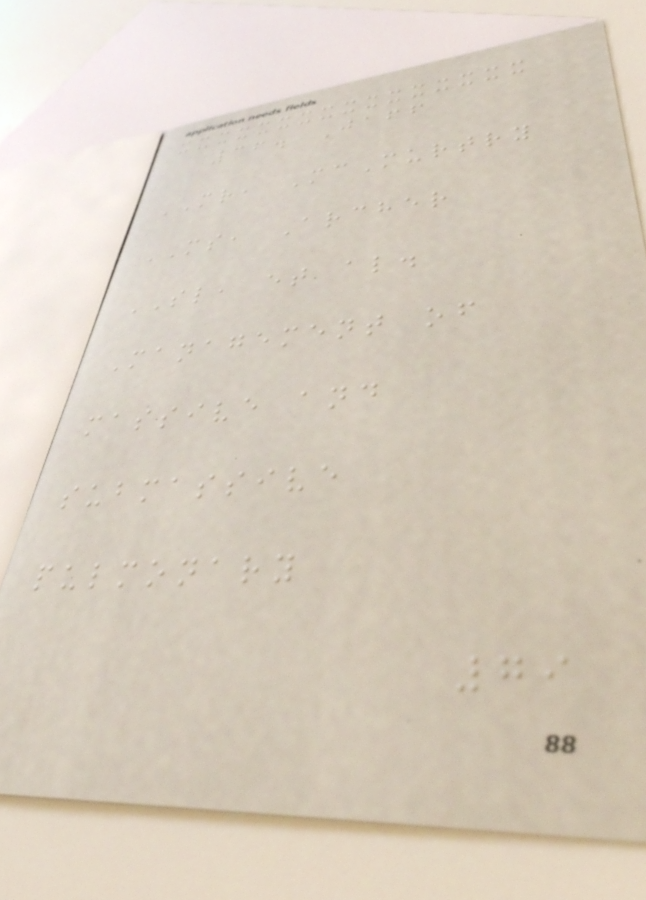36. Jaff
MR, McMurtry
MS, Archer
SL, et al.
Management of
massive and
submassive
pulmonary
79
